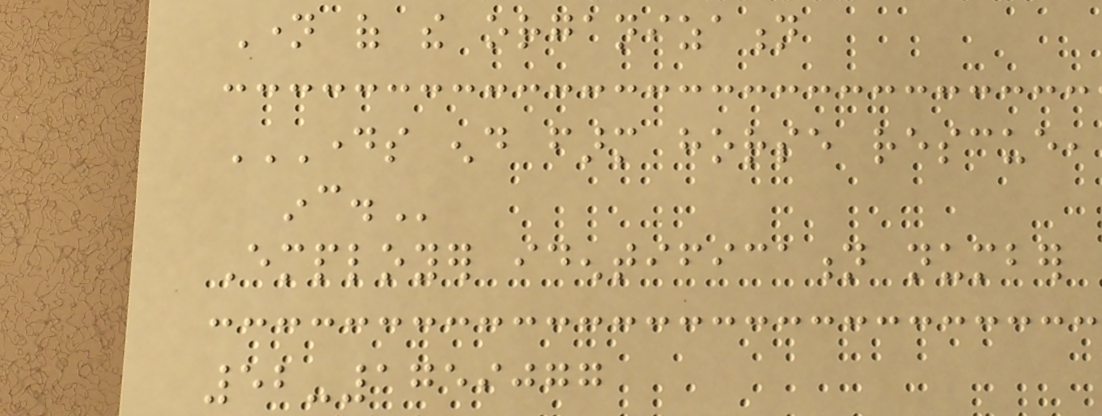Name of the organization
DAYS END FARM HORSE RESCUE,
INC.
Employer identification number
52-1759077
